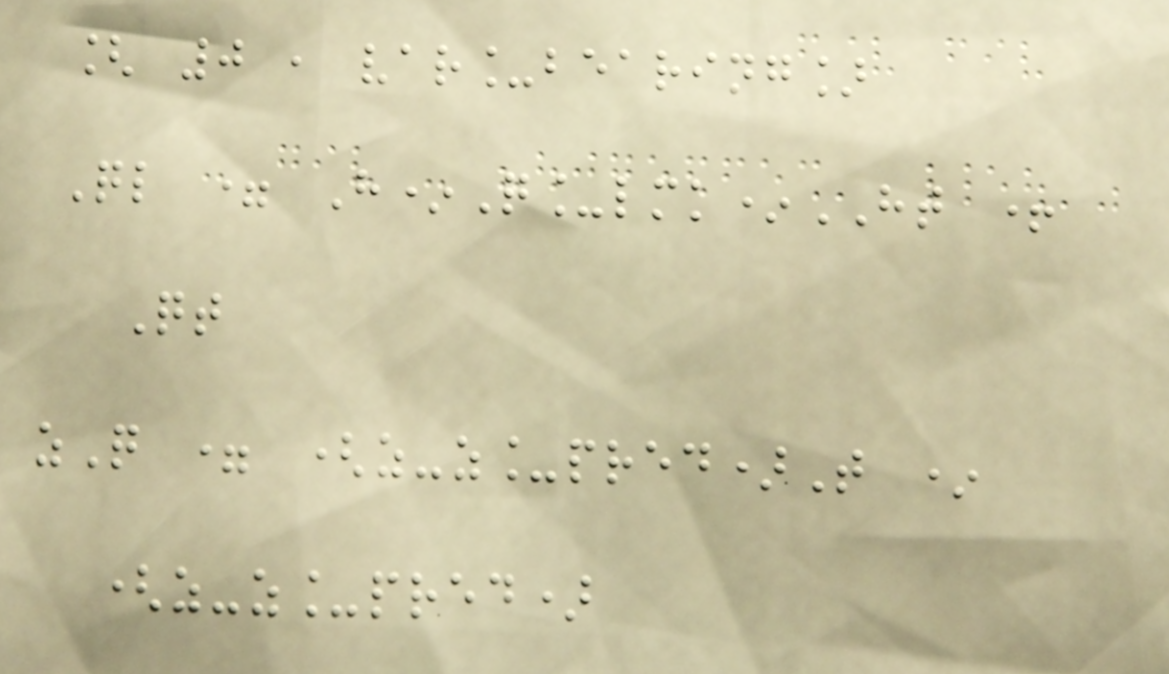[ 0 , var_bearing]
Ql = H*Q_lmk*HT +
Qt
zQ = (z-z_pred)T *
(z-z_pred)
